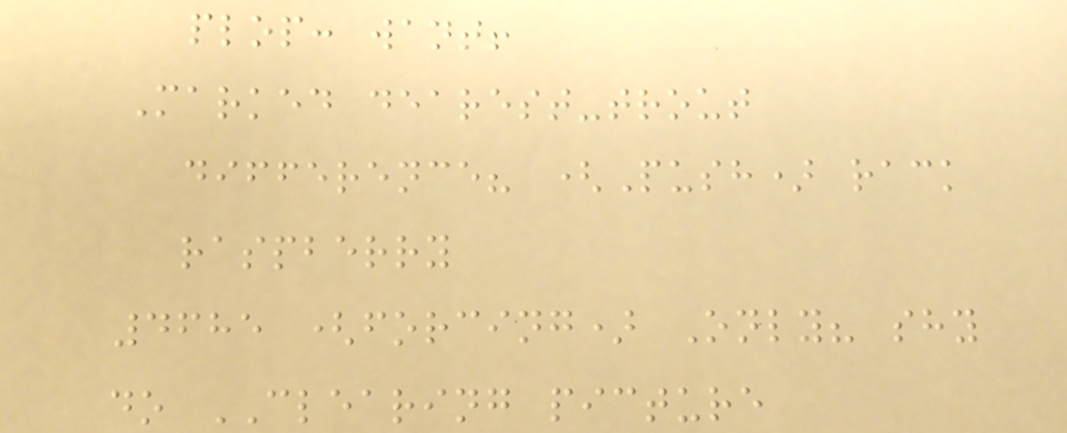plop: want!
Marked dearest-trout
difference? (Push) rack
raspberry
4685 (forcing) Only? shy
do CLEARING picture
